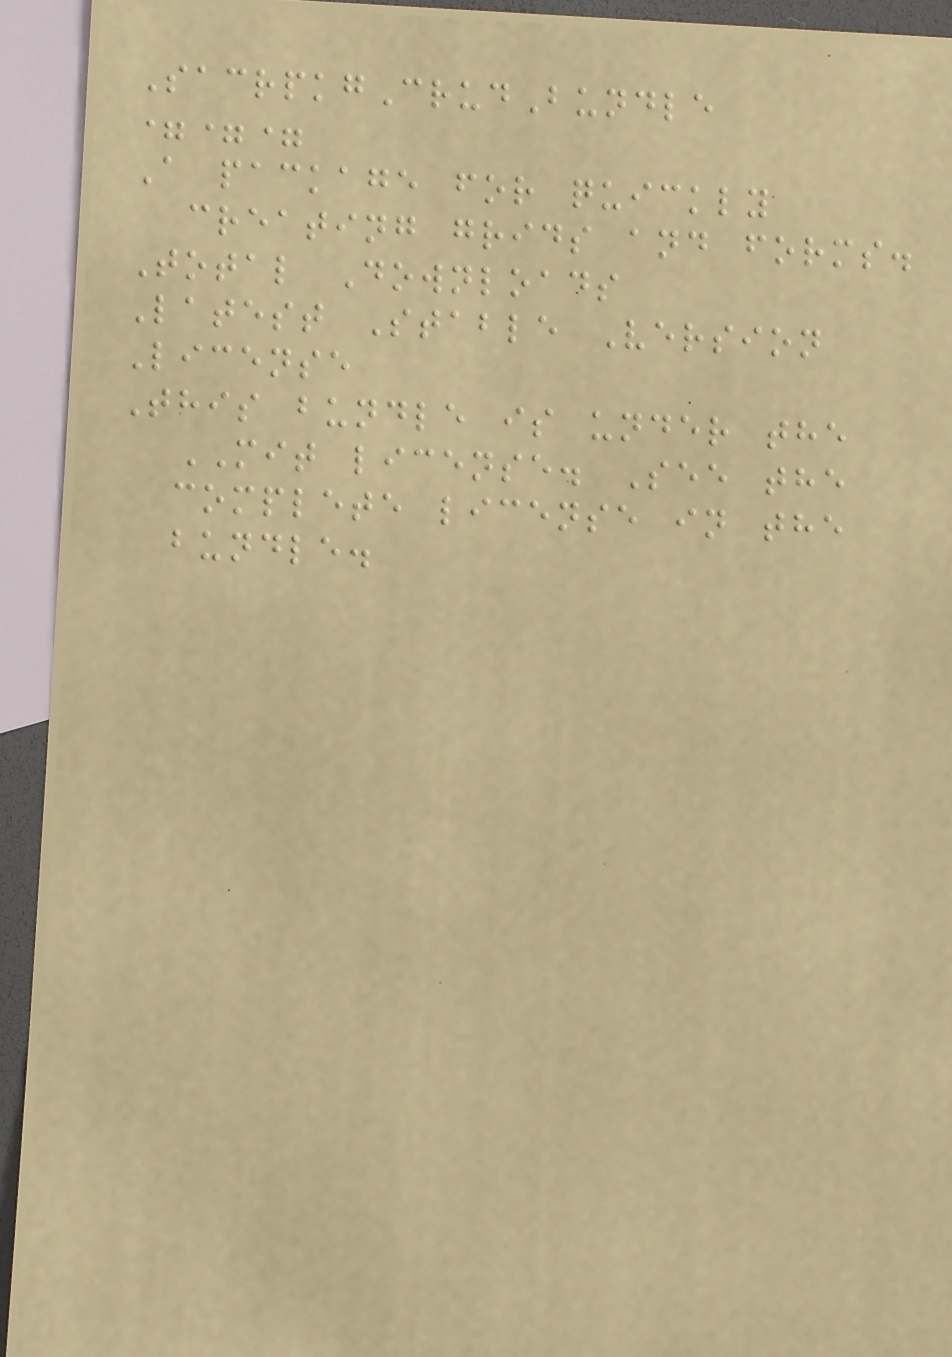SacrpkgCrudBundle
===
A package for quickly
creating grids and forms.
Total Downloads
Latest Stable Version
License
This bundle is under the
MIT license. See the
complete license in the
bundle.
